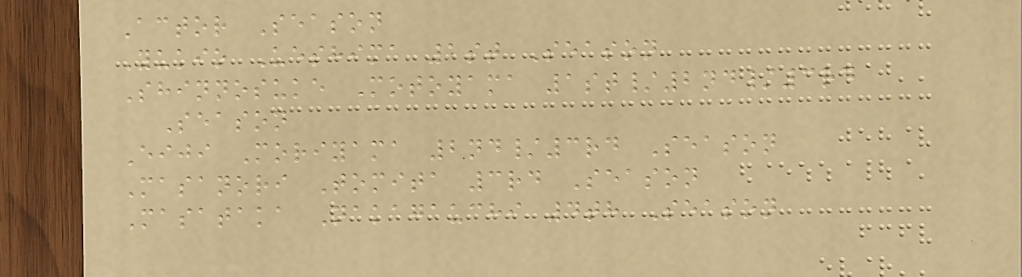Actor Season
Yukio Ueshima 1st Season
Shinnosuke Motoyama 1st/2nd/3rd
Season
Eiji Moriyama 2nd/3rd Season
Masanori Tomita 3rd Season
Masataka Nakagauchi 4th Season
